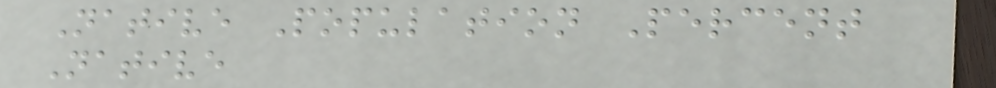Native Population Percent
Native
